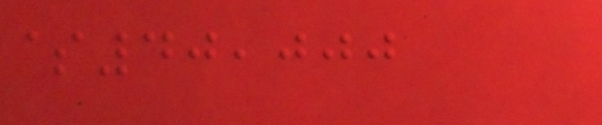$40,000
